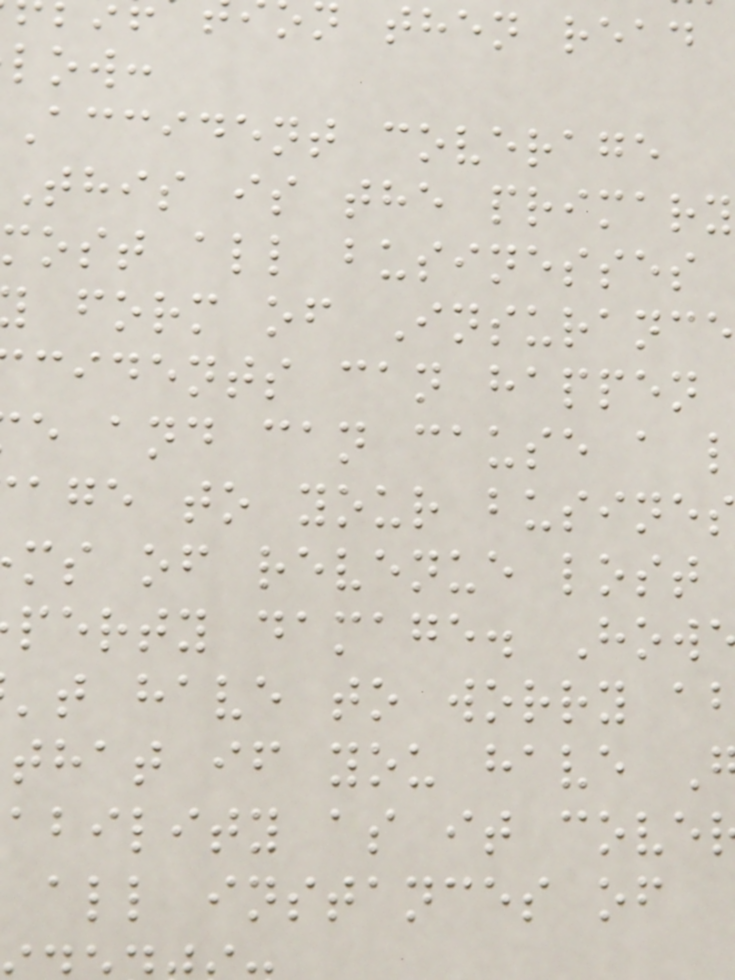n then read
low:
Accident coverage
This is the primary
most all businesses
form of Insurance
cidents can happen
e and can cause a l
age to your busine
ms of revenue lost
perty damage. How
't have to worry a
that if you have
ability as it cove
all instances of
